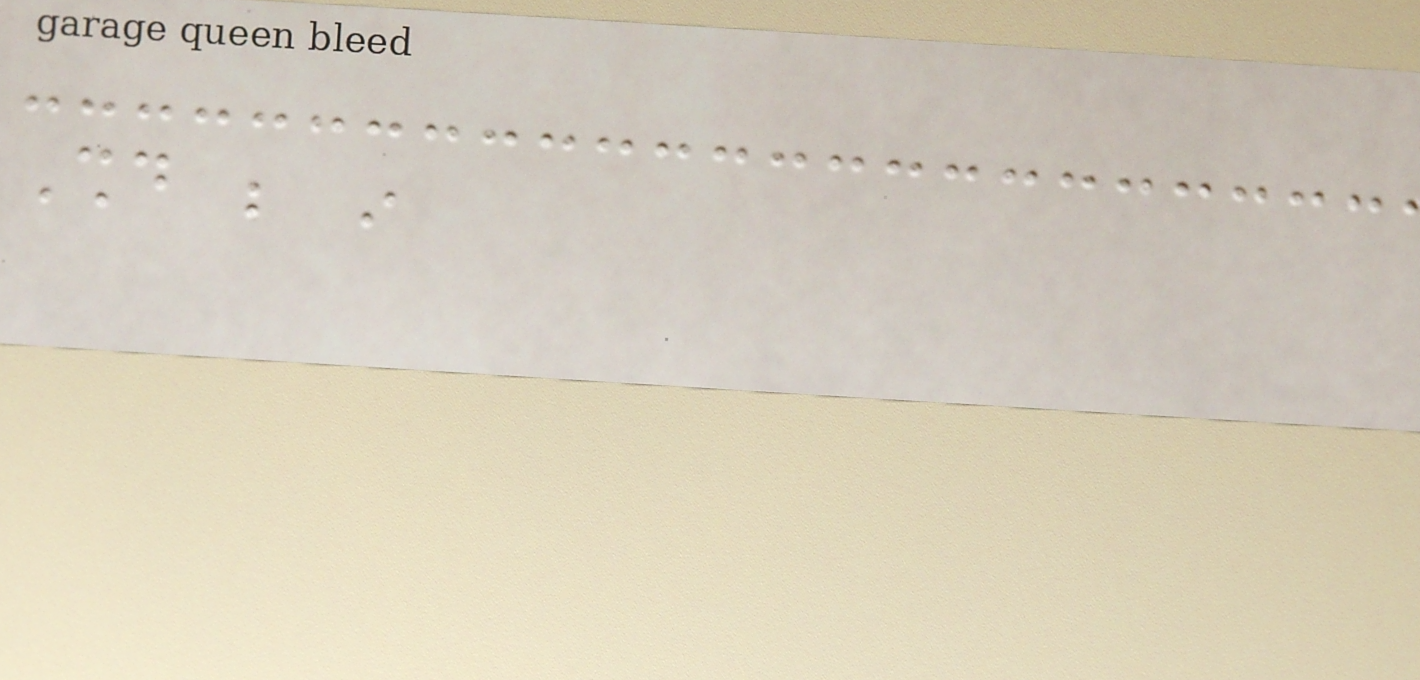Should be in
